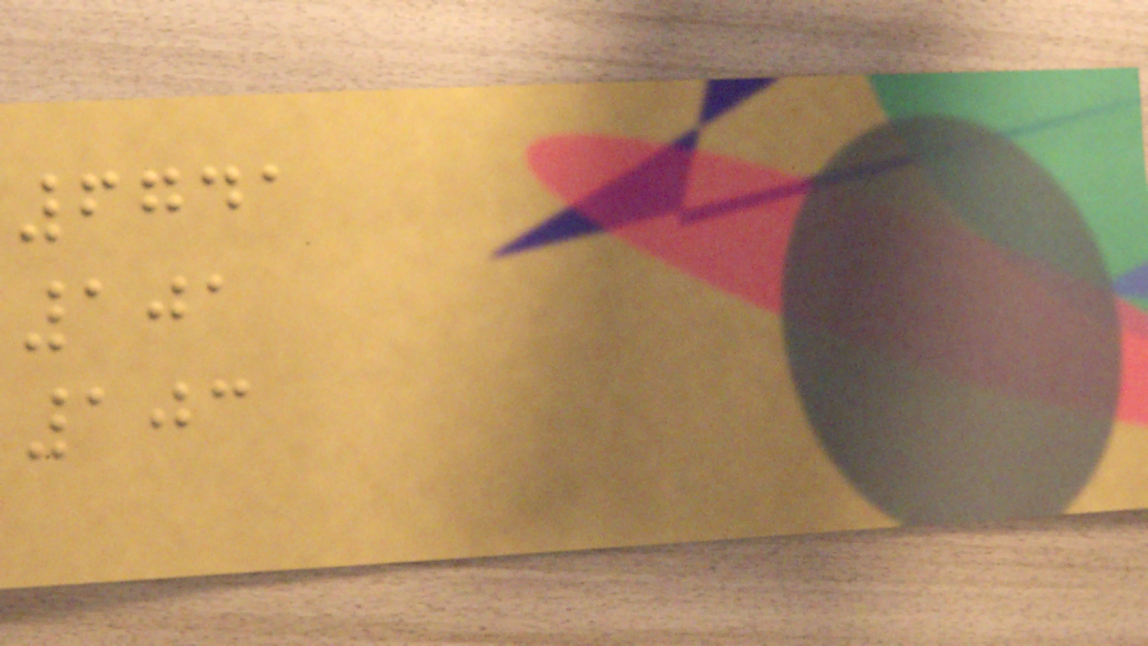6741
101
103
